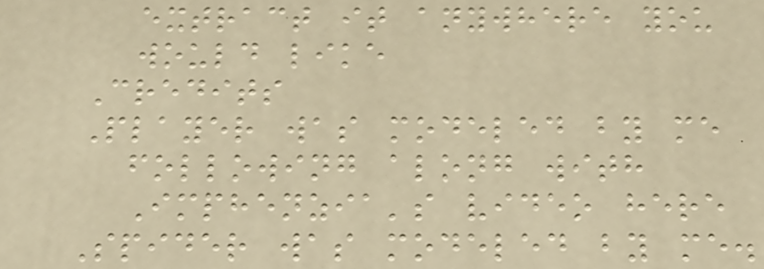extract it anywhere you
would like
Credits
Player was modeled by me
following along with
Imphenzia's video here
Spider was modeled by me.
